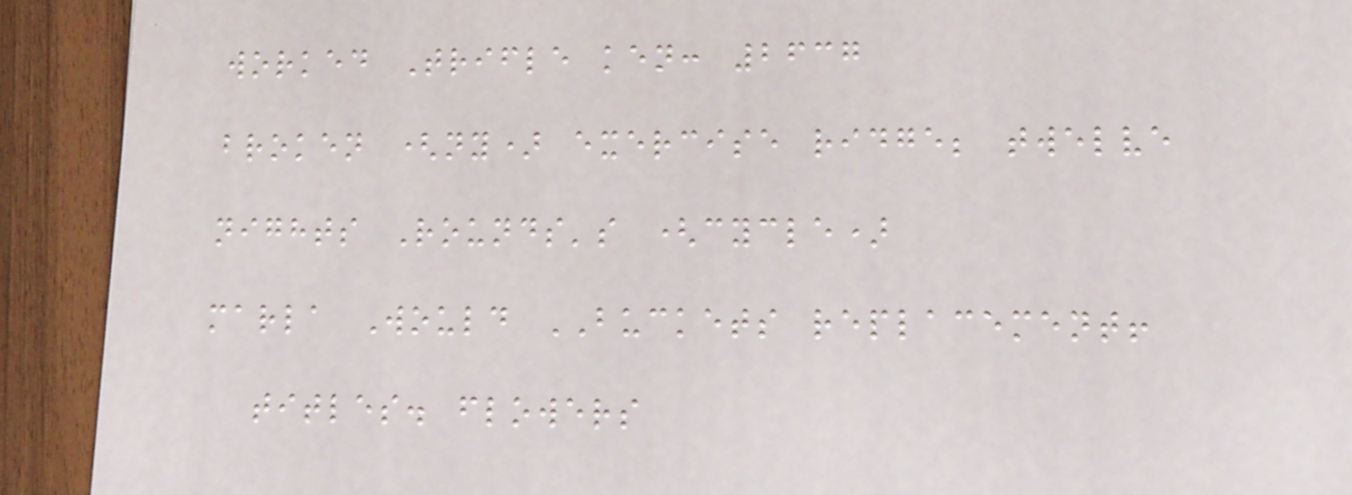worked Trifle ken: 2637
broken (ny) exercise ridge; twelve
nights Rounds's (cycle)
marla Would BUCKETS replacement!
titles. flowers
